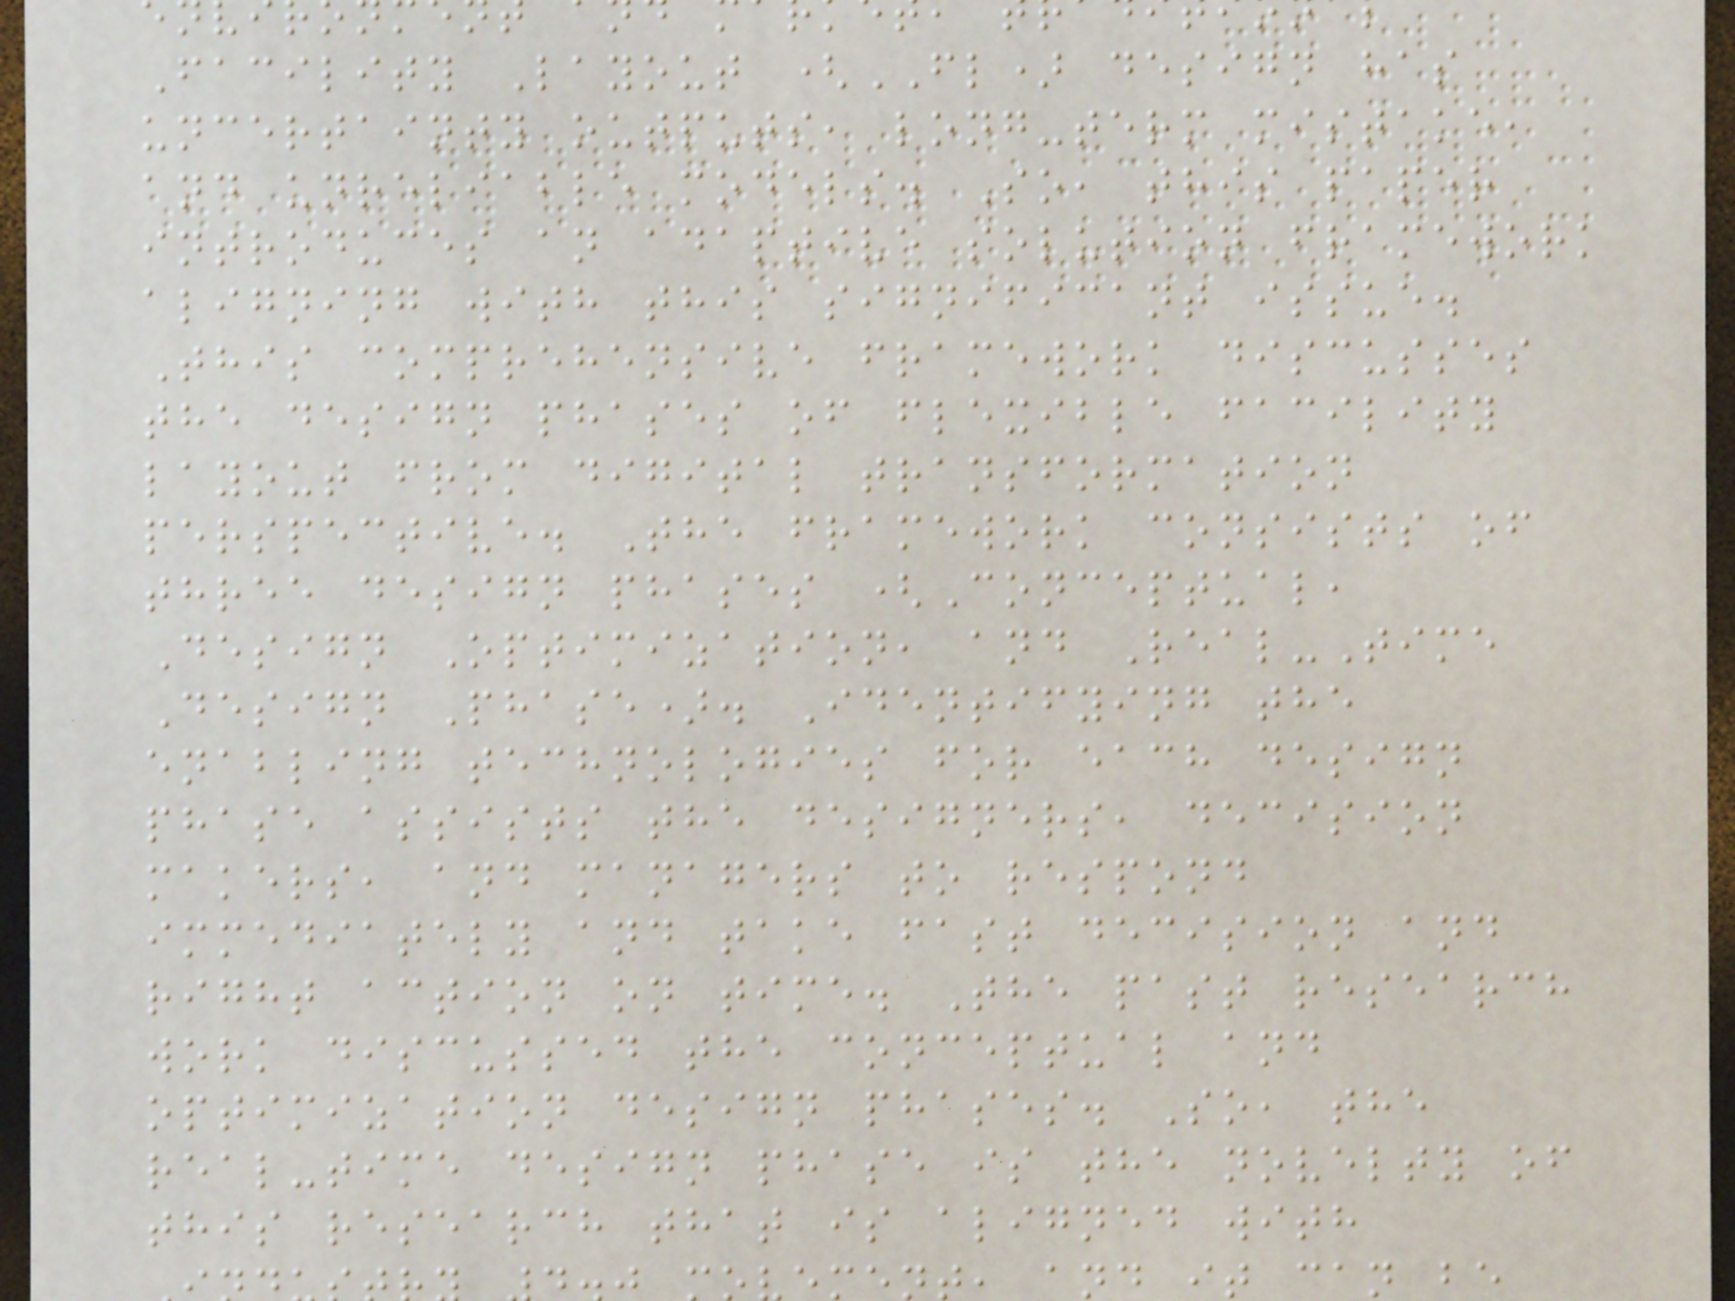Facility Layout (FL) design has
uncertainty outputs, long-term mistake,
and unreliable models. So, this paper
introduces an adaptive solution framework
aligning with this significant issue.
This comprehensive framework discusses
the design phases of flexible facility
layout from digital transformation
perspective. The framework consists of
three design phases (Conceptual,
Design Optimization, and Real-Time
Design Phase). Identifying the
enabling technologies for each design
phase assists the designers, decision
makers, and managers to respond
immediately and take fast decision and
right action on time. The past research
work discussed the conceptual and
optimization design phases. So, the
real-time design phase is the novelty of
this research that is aligned with
nd it can be
